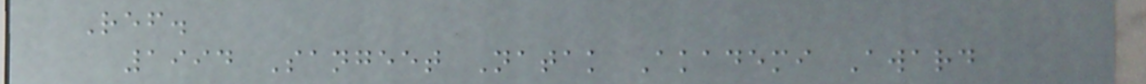Ref.
1994 Sangeet Natak Akademi Award
